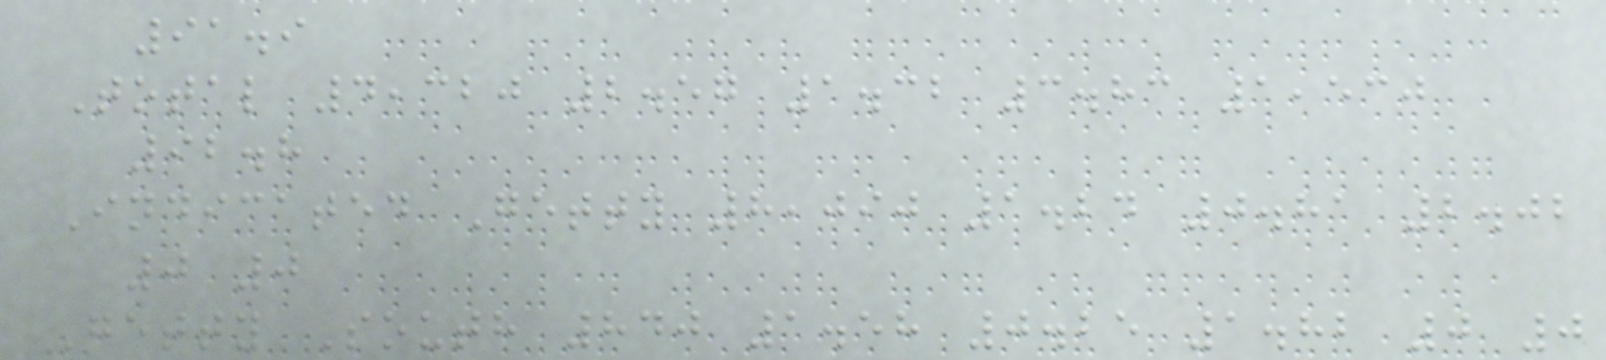91.9
Total 4,320 2.57 1.32 3.83 1,530
92.8
Indicated Getty 8,090 1.24 0.81 2.02
0 0
Getty South 840 1.58 0.25 1.82 0 0
